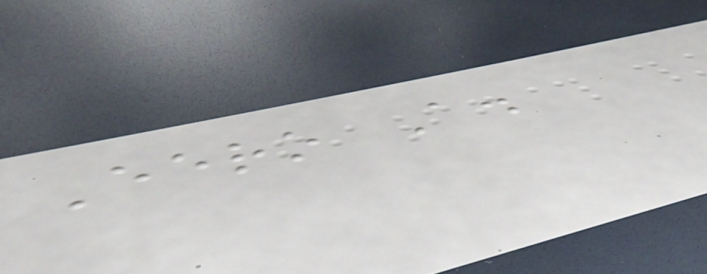Eero A.
